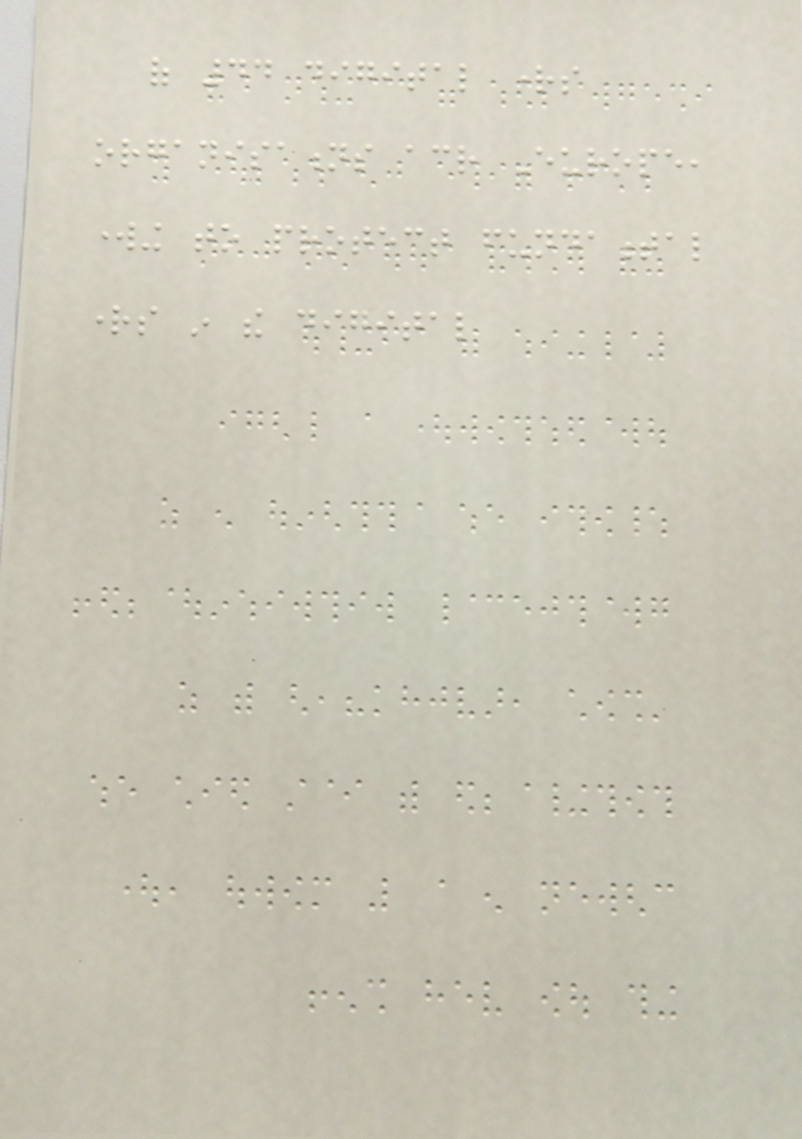of 44 digital rights
organisations across Europe,
working to protect fundamental
rights in the digital
